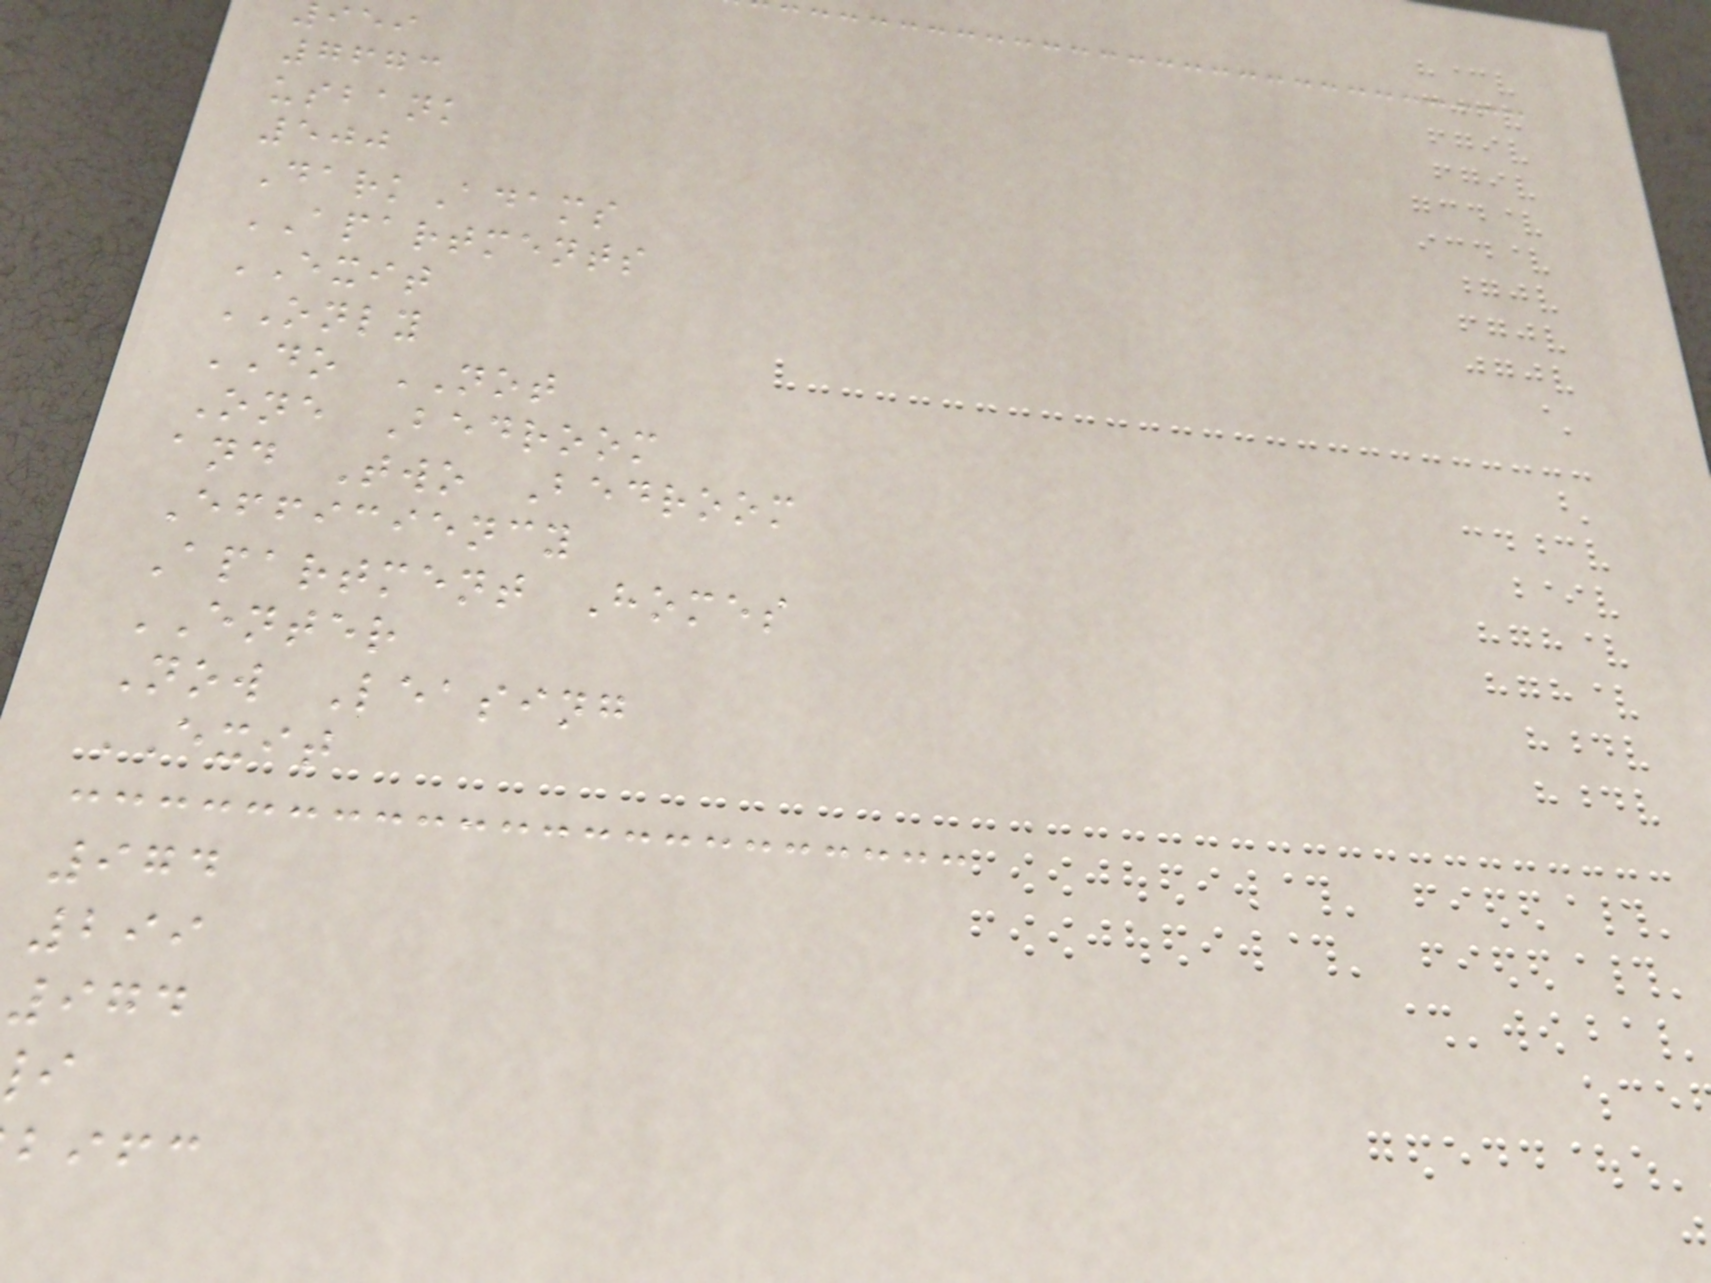7673
usbank
500
DarkAdams
APARTMENTS
EXIT
ONLY
DO NOT
One Bedroom
and Two Bedroom
Efficiency
Apartment Homes
ENTER
Now Leasing
EXIT
974
299
974
bifc
